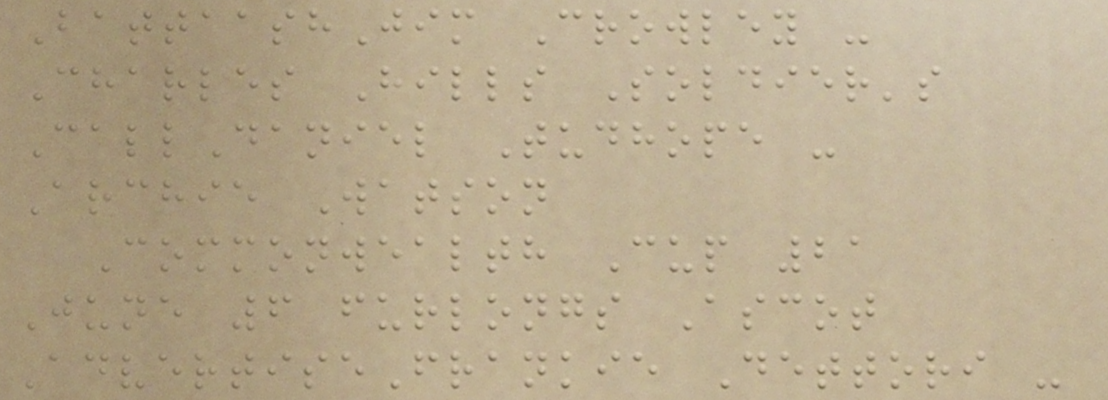BattaashJim Crowley -
Charles Hills Soldier's
CallDaniel Tudhope -
Archie Watson
Commonwealth Cup 21
June 6 furlongs Ascot
AdvertiseFrankie Dettori -
